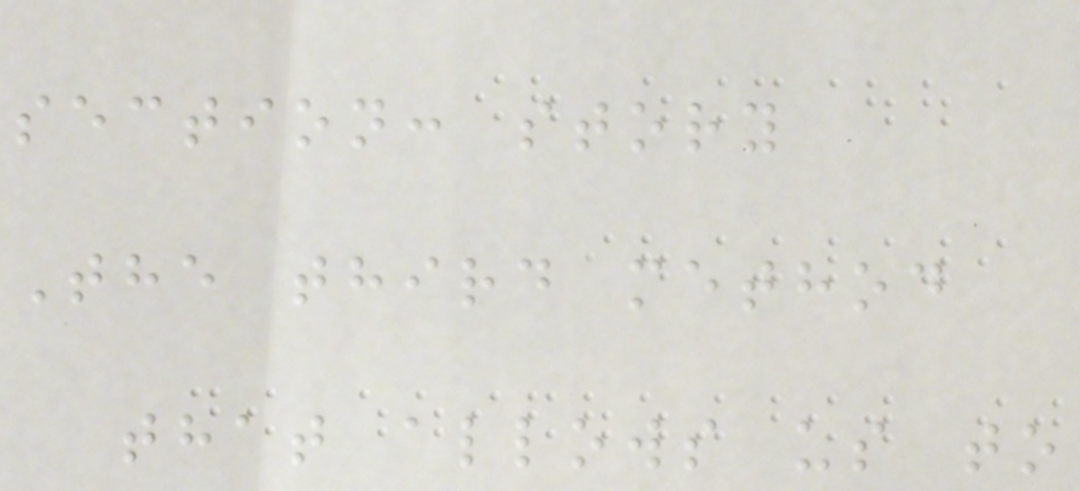section: story
The third method
that allows us to
